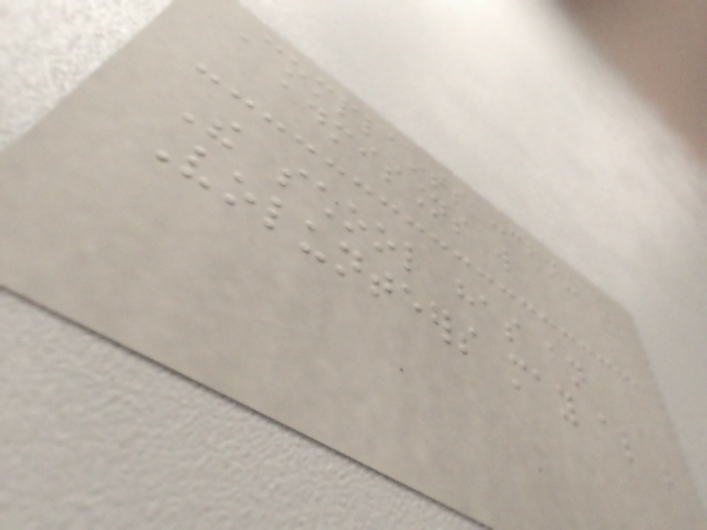Complaints concerning
admissions will
The school has an
Volunteers may also be
